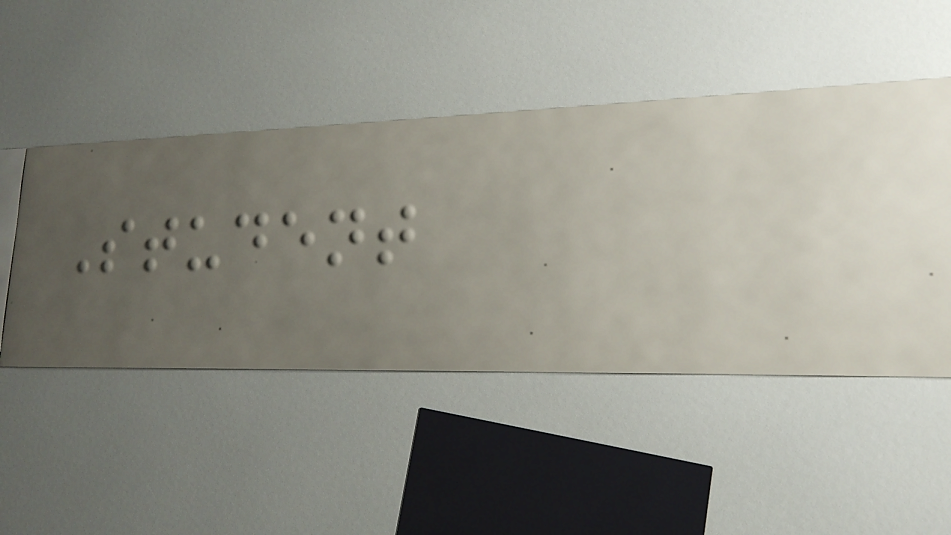Student
